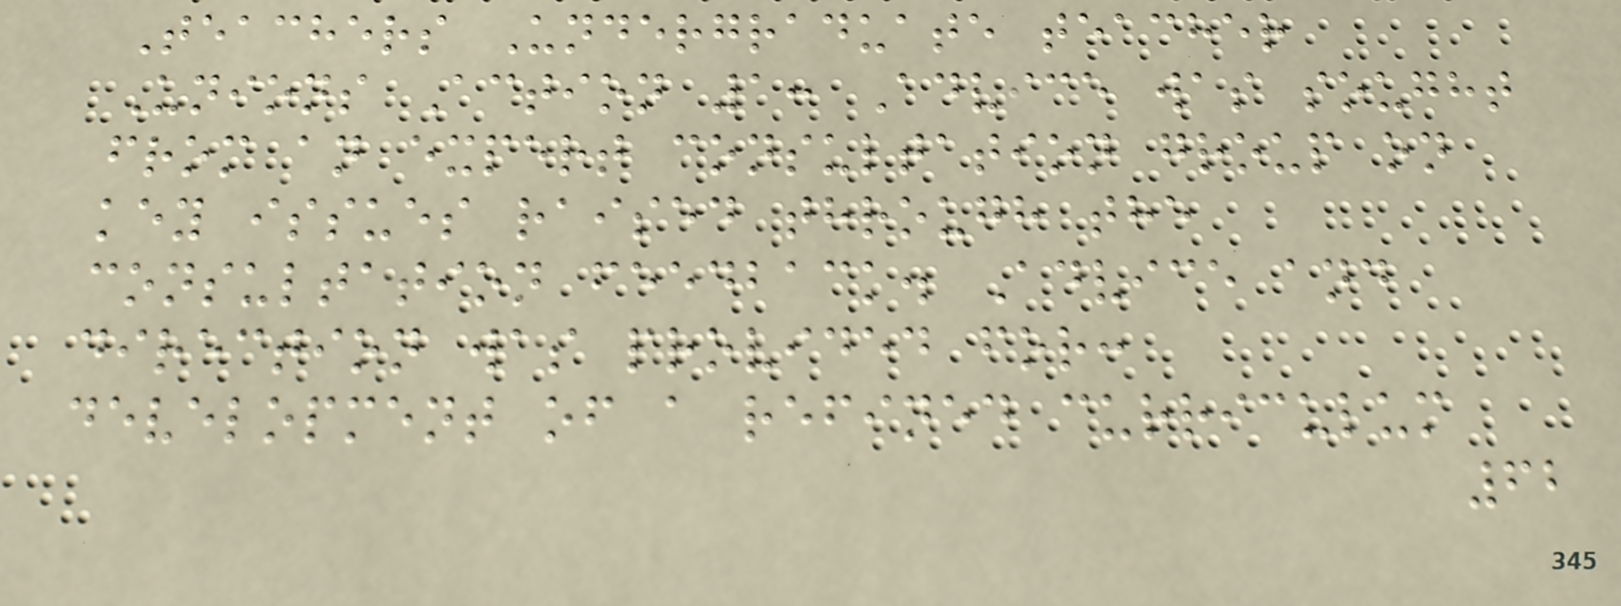Teachers Undergraduate teacher
Unions Action 1: Advice was sought
from an expert consultation group on
key issues raised through the
consultation feedback. Advice and
direction was provided for:
development of a refined curriculum
62
